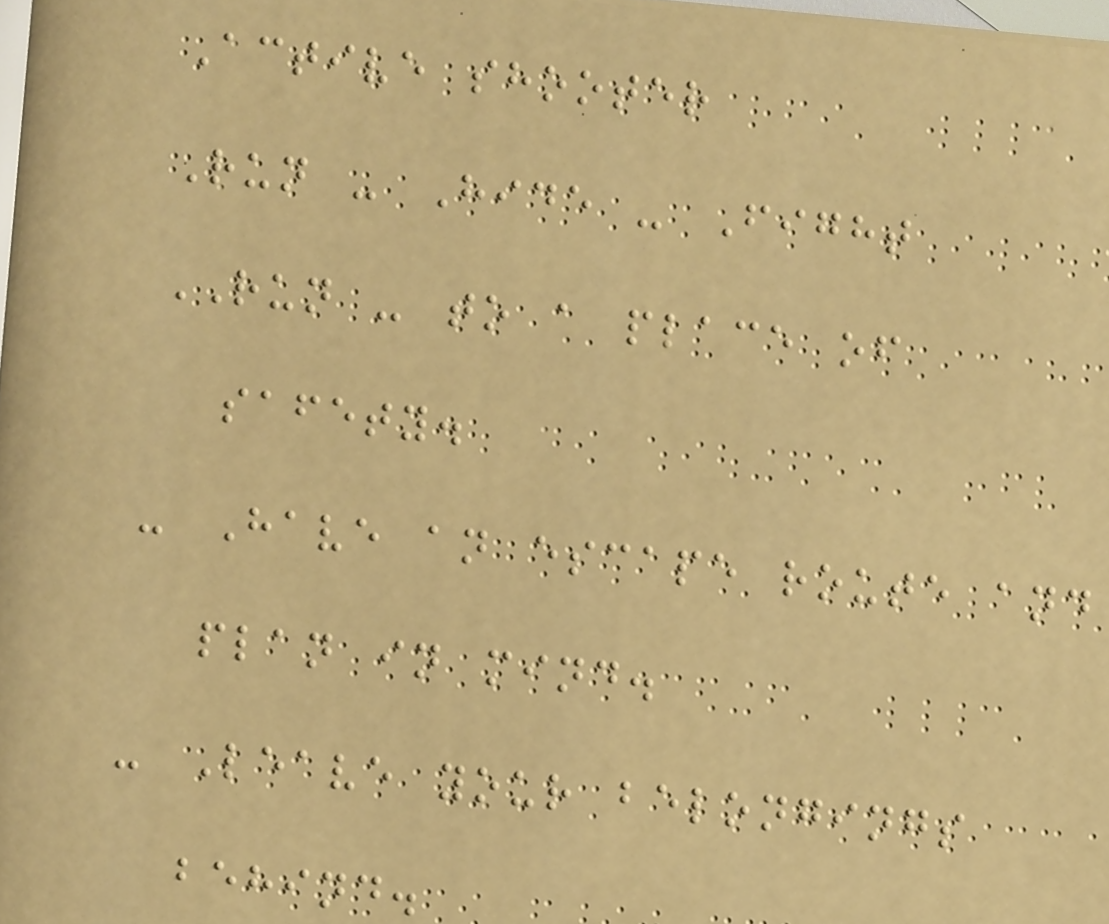Active shooter
Run - Hide - Fight
RUN - to a place of
safety.
- Have an escape route and
plan in mind.
- Leave your belongings
behind.
